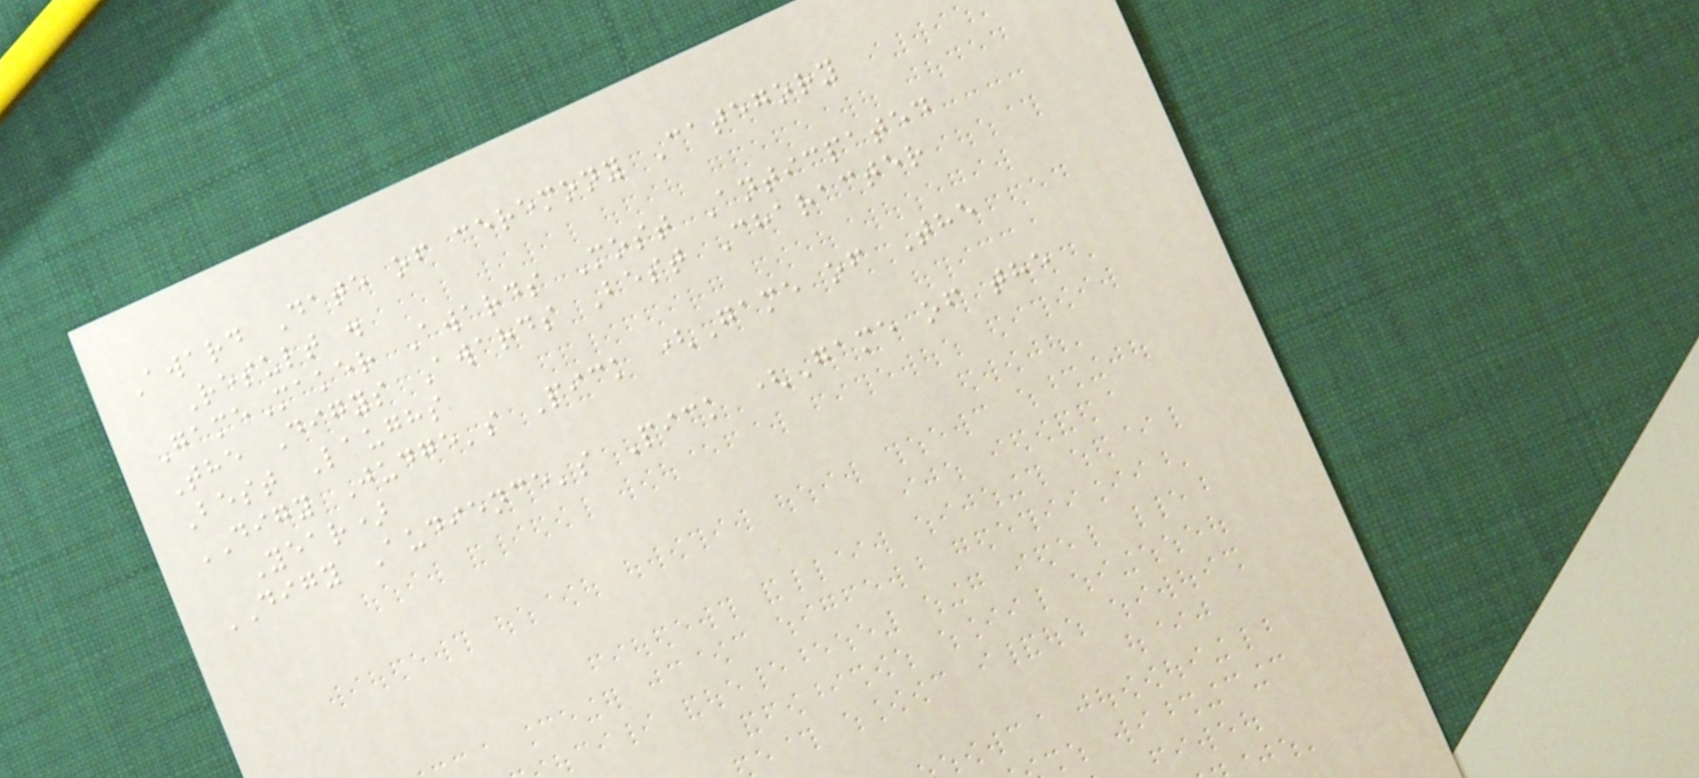Award Date of ceremony Category
Result .
GameMaker Awards Most Anticpated
The Digys Awards Best Character
Best Laughs
DIGY Judge's Pick (Game of The
Year)
DIGY Audience's Pick (Game of the
